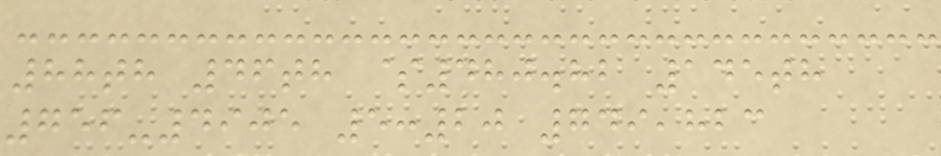88th 46th $480.82 145th
756-4905 5:20 749,823
